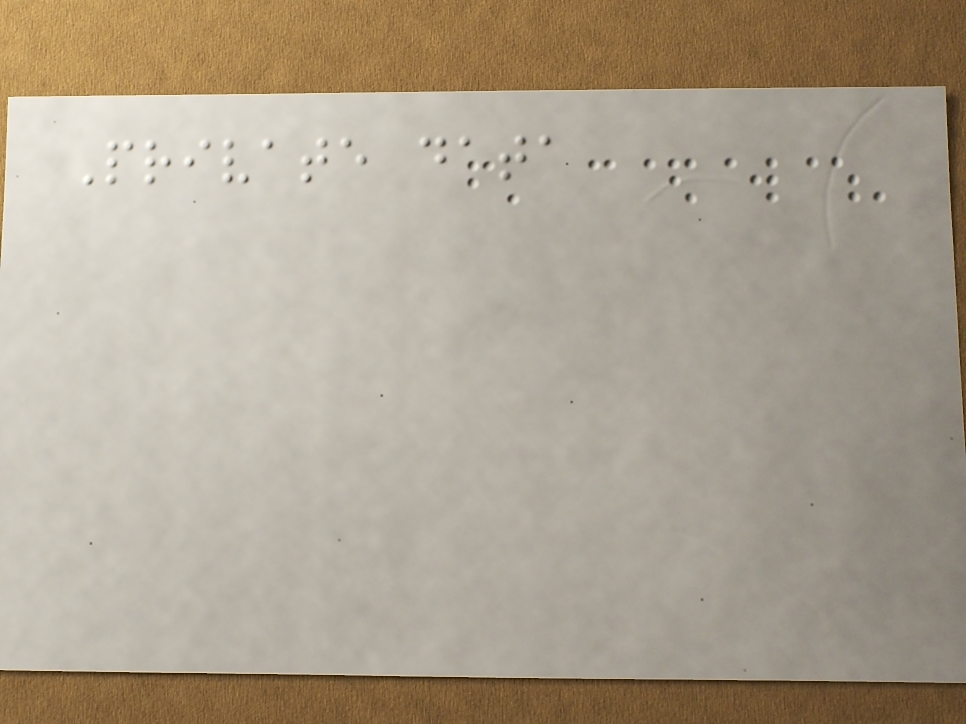Private data
